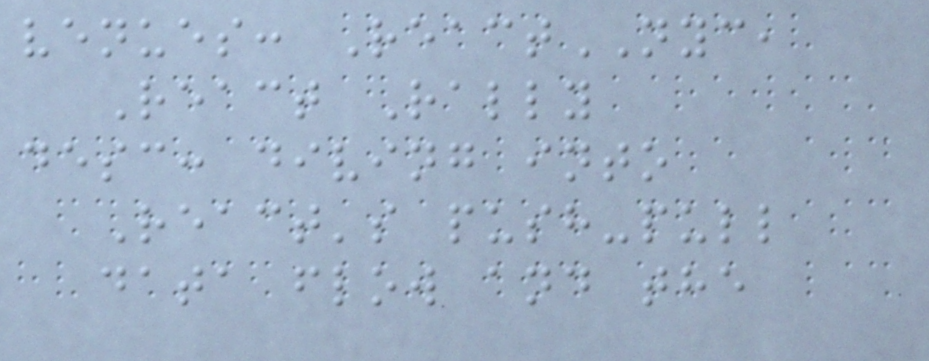venues: ReactNYC,
React Rally
desc: diving into
React's push-pull
data flow and the
